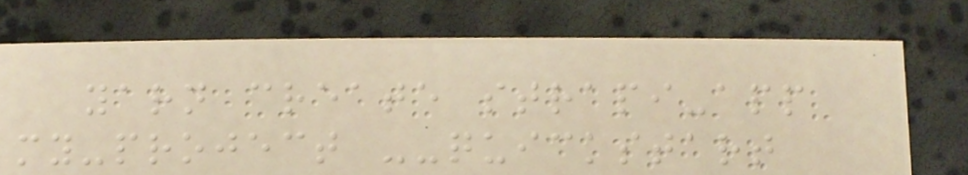yarn create strapi-app
my-project --quickstart
